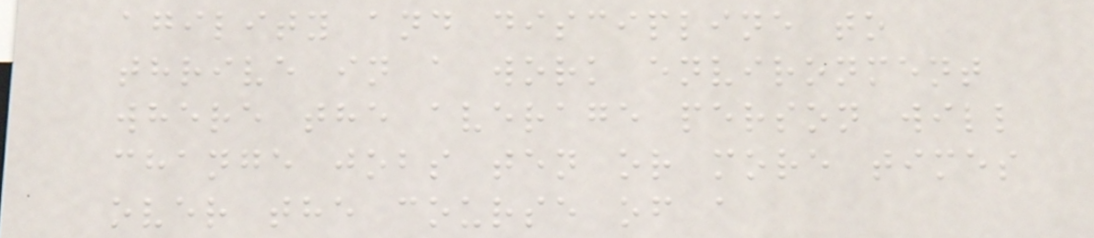agility and discipline to
thrive in a work environment
where the average person will
change jobs ten or more times
over the course of a
